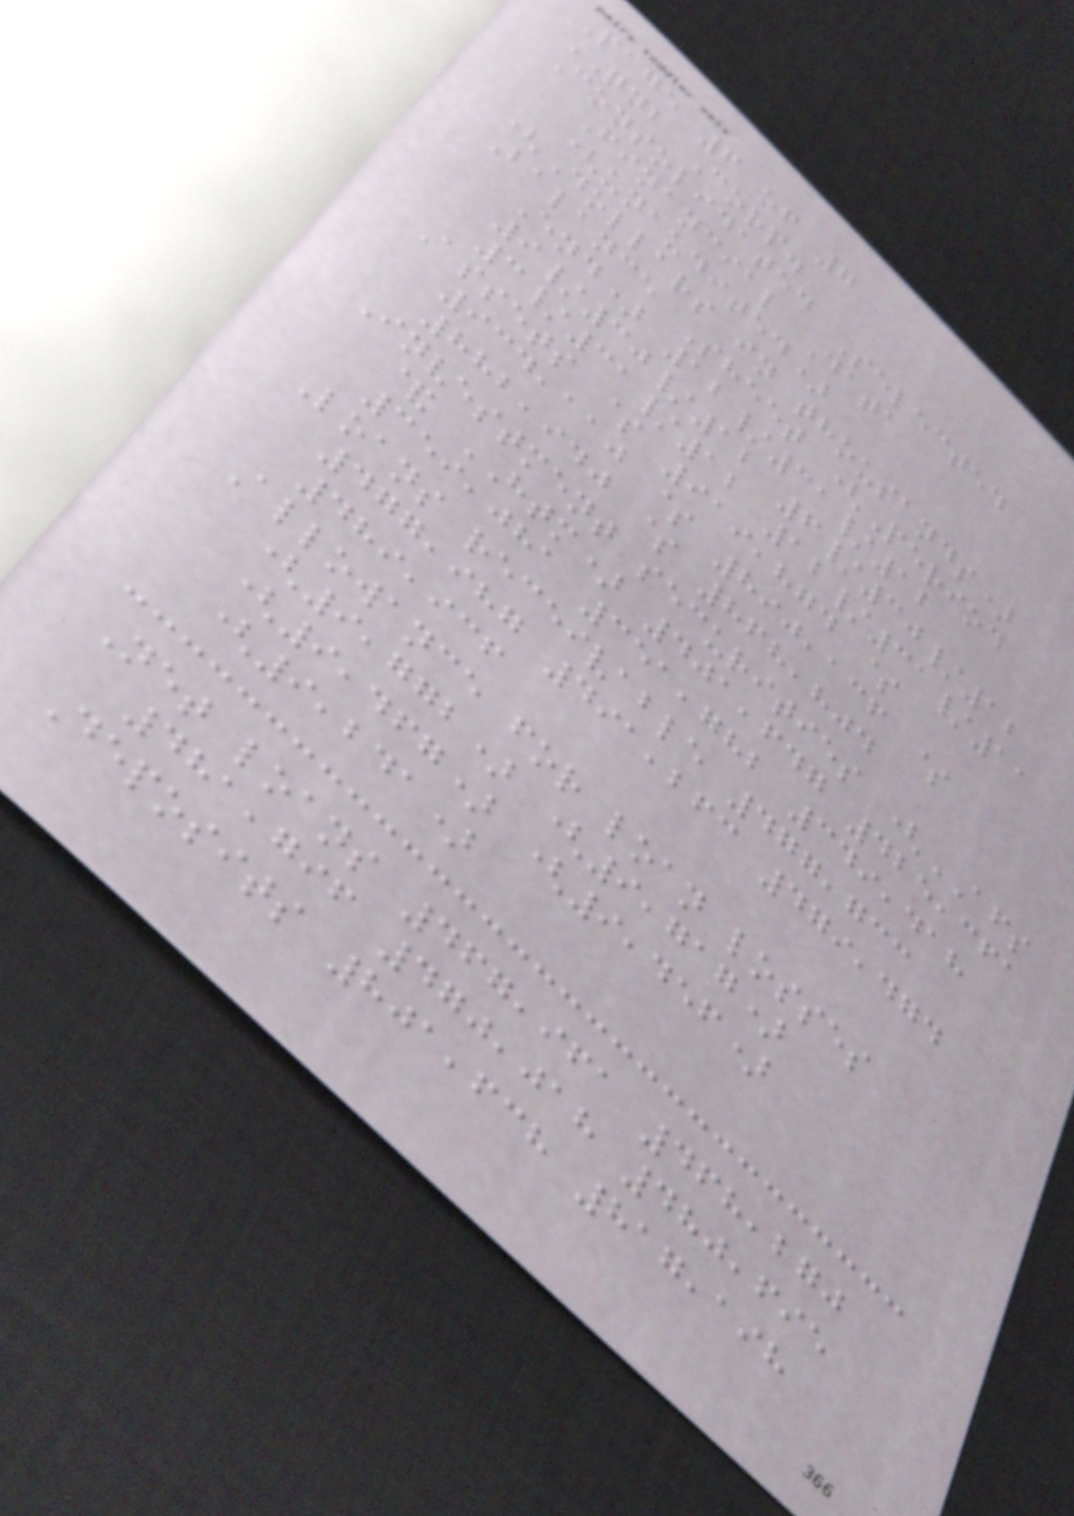Page 6 of 7
QNB Corp.
Consolidated Selected
Financial Data
(unaudited)
(Dollars in thousands)
Balance Sheet (Period
End) 12/31/12
9/30/12 6/30/12
3/31/12 12/31/11
Assets $ 919,874 $
934,110 $ 890,136 $
882,940 $ 868,804
Investment securities (AFS
& HTM) 401,647 425,361
359,081 351,782 349,418
Loans receivable 477,733
477,987 491,263 479,474
489,936
Allowance for loan losses
(9,772) (9,717)
(9,467) (9,456)
(9,241)
Net loans 467,961 468,270
481,796 470,018 480,695
Deposits 801,638 817,198
